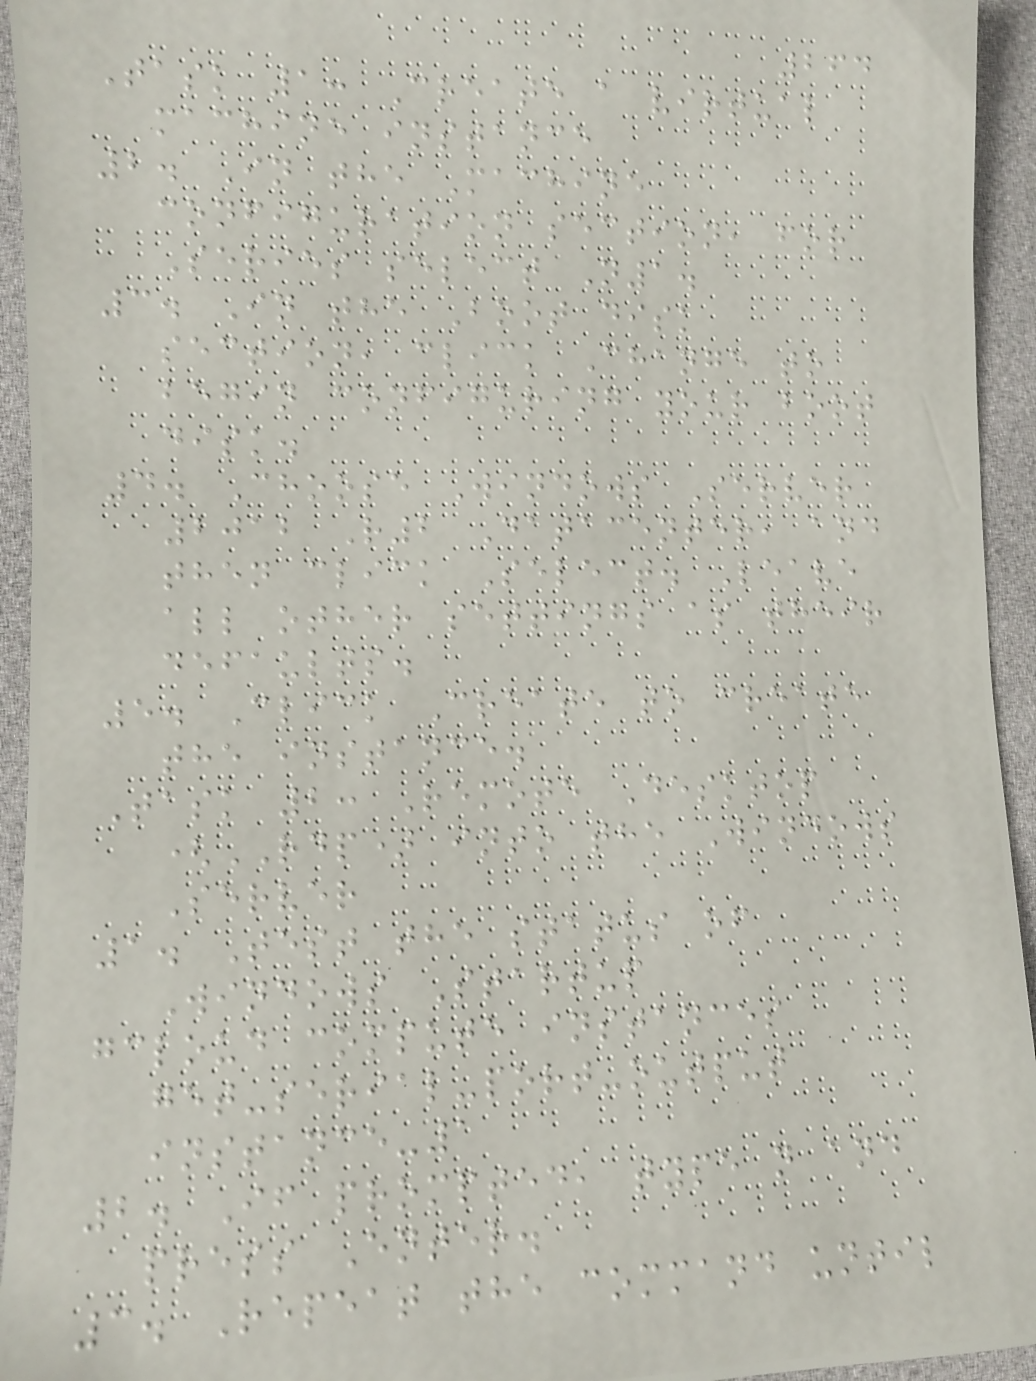264
Task 1: Create a virtual
machine instance
2. In the Machine
configuration section, for
Series select N1.
3. In the Boot disk
section, click Change to
begin configuring your boot
disk.
4. Choose Windows Server
2012 R2 Datacenter, and
then click Select. Leave
all other settings as their
defaults.
5. Click Create to create
the instance.
Task 2: Remote Desktop
(RDP) into the Windows
Server
1. Test the status of
Windows Startup
gcloud compute instances
get-serial-port-output
instance-1
2. If prompted, type n and
press Enter.
3. Repeat the command until
